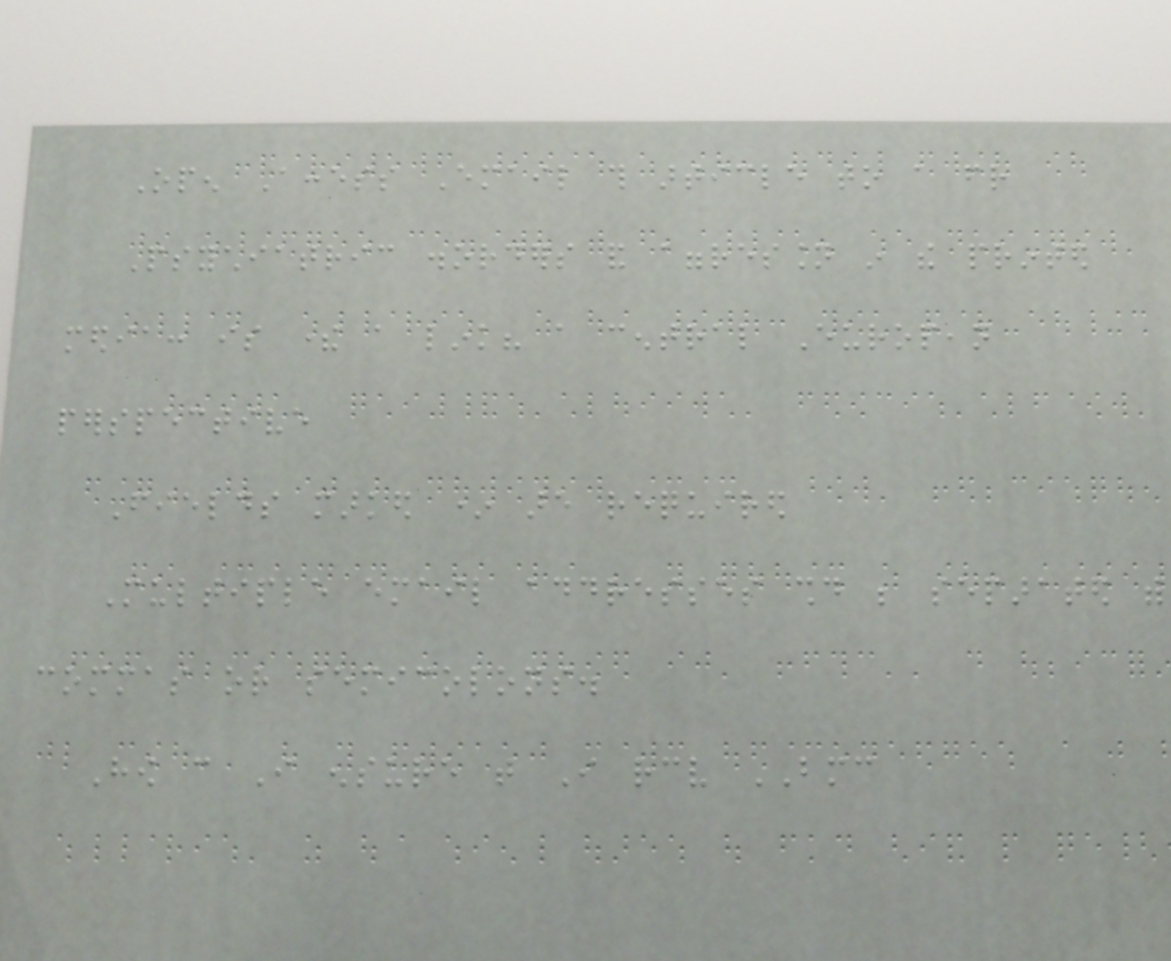Open Access Email this article to a friend
Psychiatric disorders and aggression in the printed
media: is there a link? a central European
perspective
Fields marked * are required
Multiple email addresses should be separated with
commas or semicolons.
How can I ensure that I receive BMC
